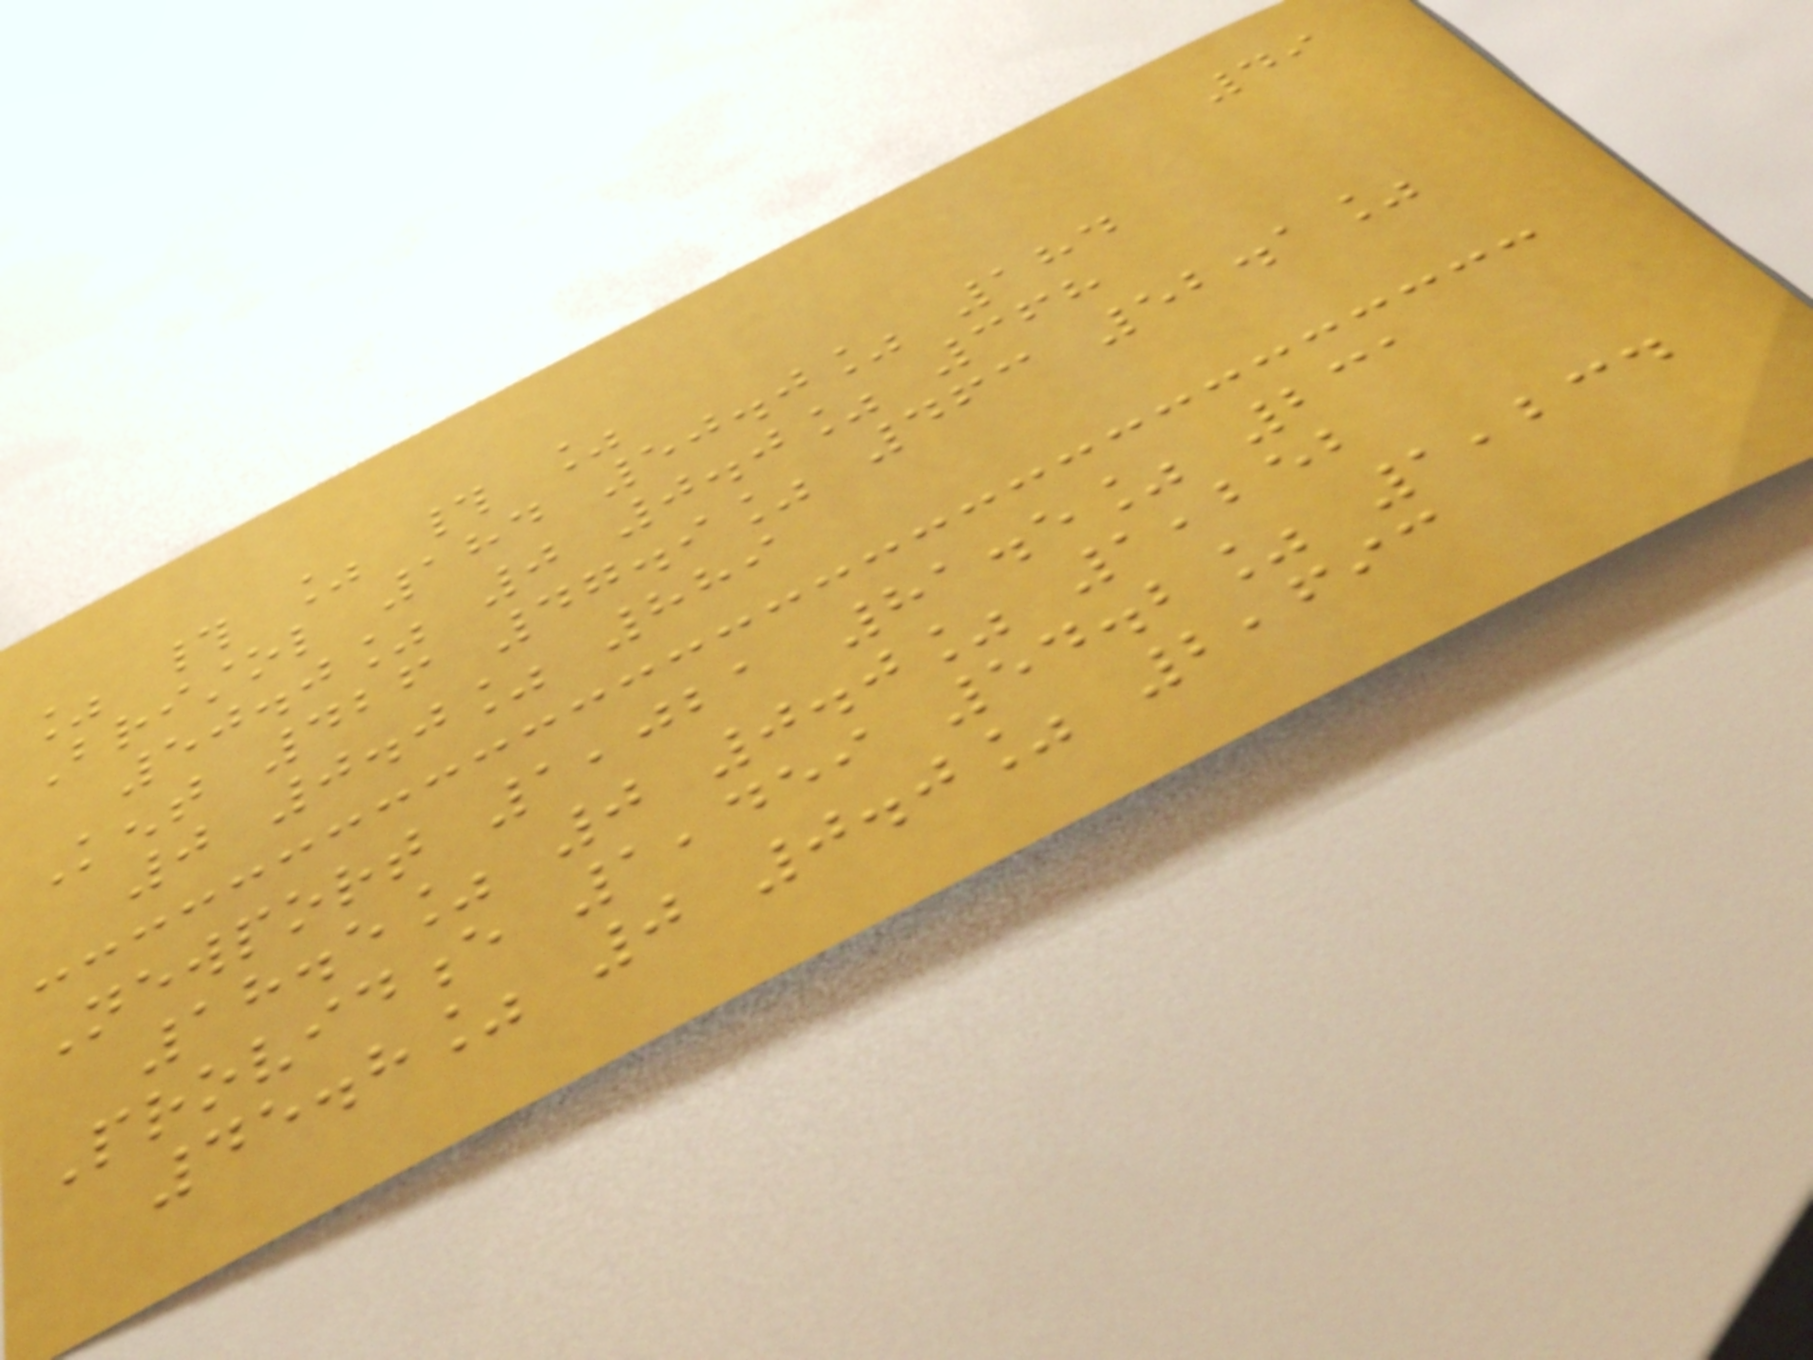49
% # % # %
Bristol 184 50.0% 184
50.0% 0 0.0% 368
Kent 426 47.9% 463 52.1%
0 0.0% 889
Newport 1,021 81.5% 231
18.5% 0 0.0% 1,252
Providence 1,459 54.2% 1,234
45.8% 0 0.0% 2,693
